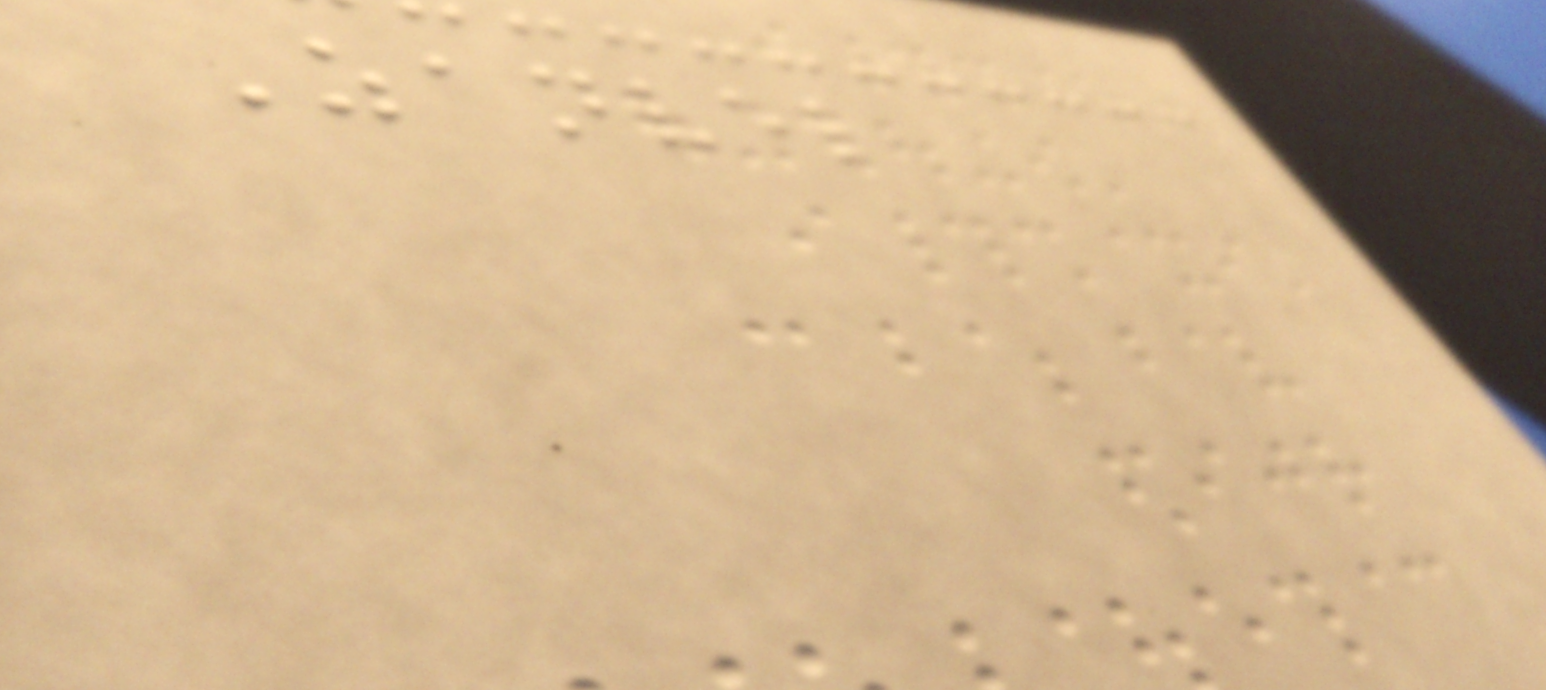Zanvel
